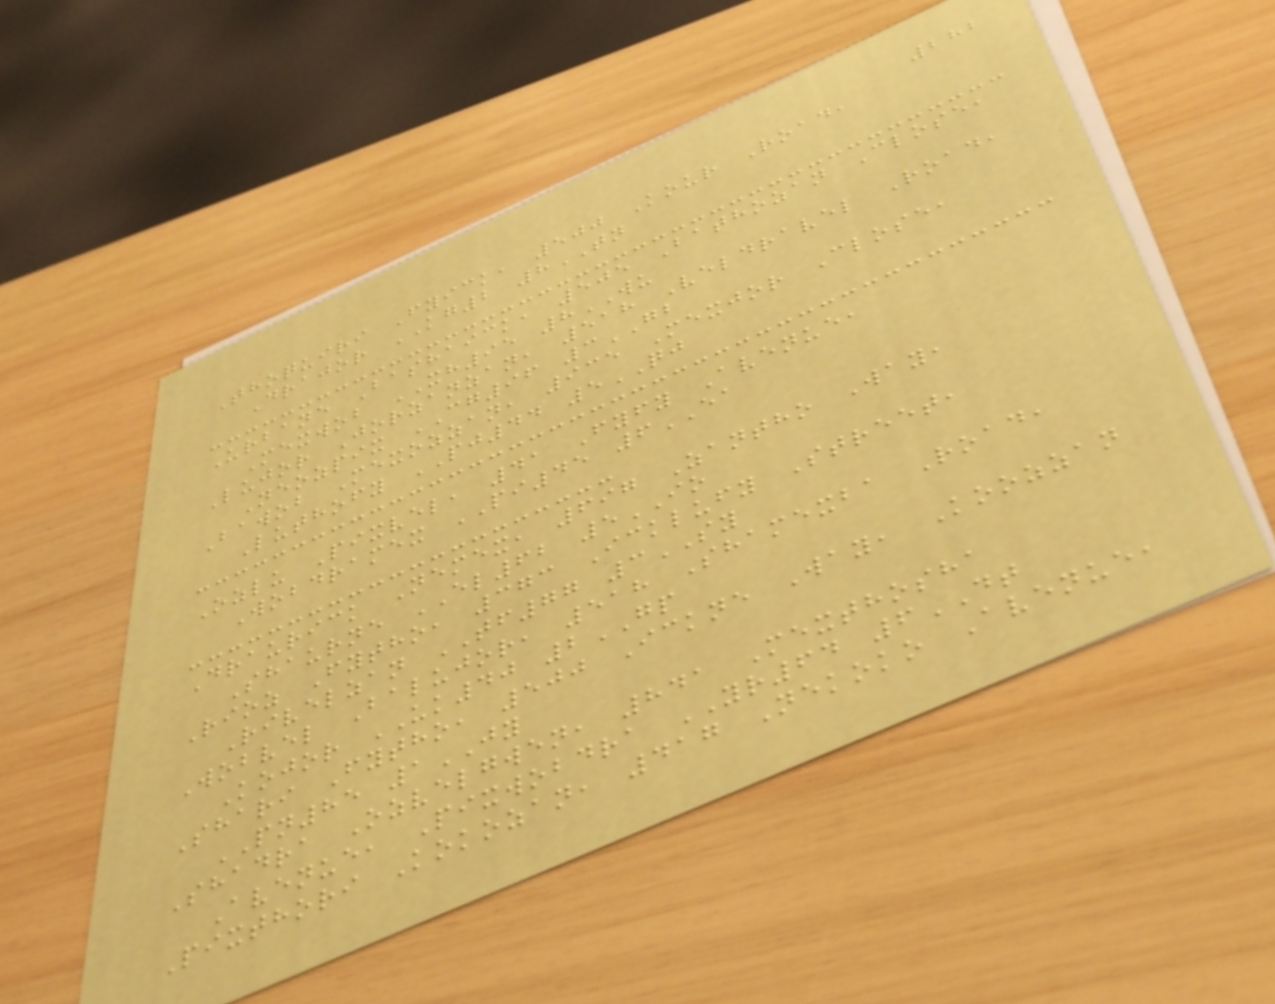282
Thoquiri Fyick, 500 Kour Road,
Drajor KG2 8TN
Urbane Bashaick, 505 Bathozan Close,
Mexwob XH95 8WU
Lujor Jorzanzan, 518 Veldravel Road,
Neozpix CG96 3GB
Bawob Mexozzan, 935 Mexjor Close,
Luthofy PJ44 5QJ
Ozlu Pixvel, 41 Fyfy Avenue,
Wobdramex PI45 6EA
Draurick Nemex, 697 Zantho Way,
Shaurne EL62 5IO
Rioz Fytho, 373 Icklufy Street,
Rivelzan TF77 3SY
Wobvel Balujor, 518 Shamexba Road,
Kojor UK40 2GP
Shari Fytho, 500 Ickne Way, Koozzan
PN85 1JY
Shadra Ozvelgwen, 841 Mexthosha
Avenue, Pixwobdra YR64 6DT
Pixthori Kokozan, 417 Nekoko Avenue,
